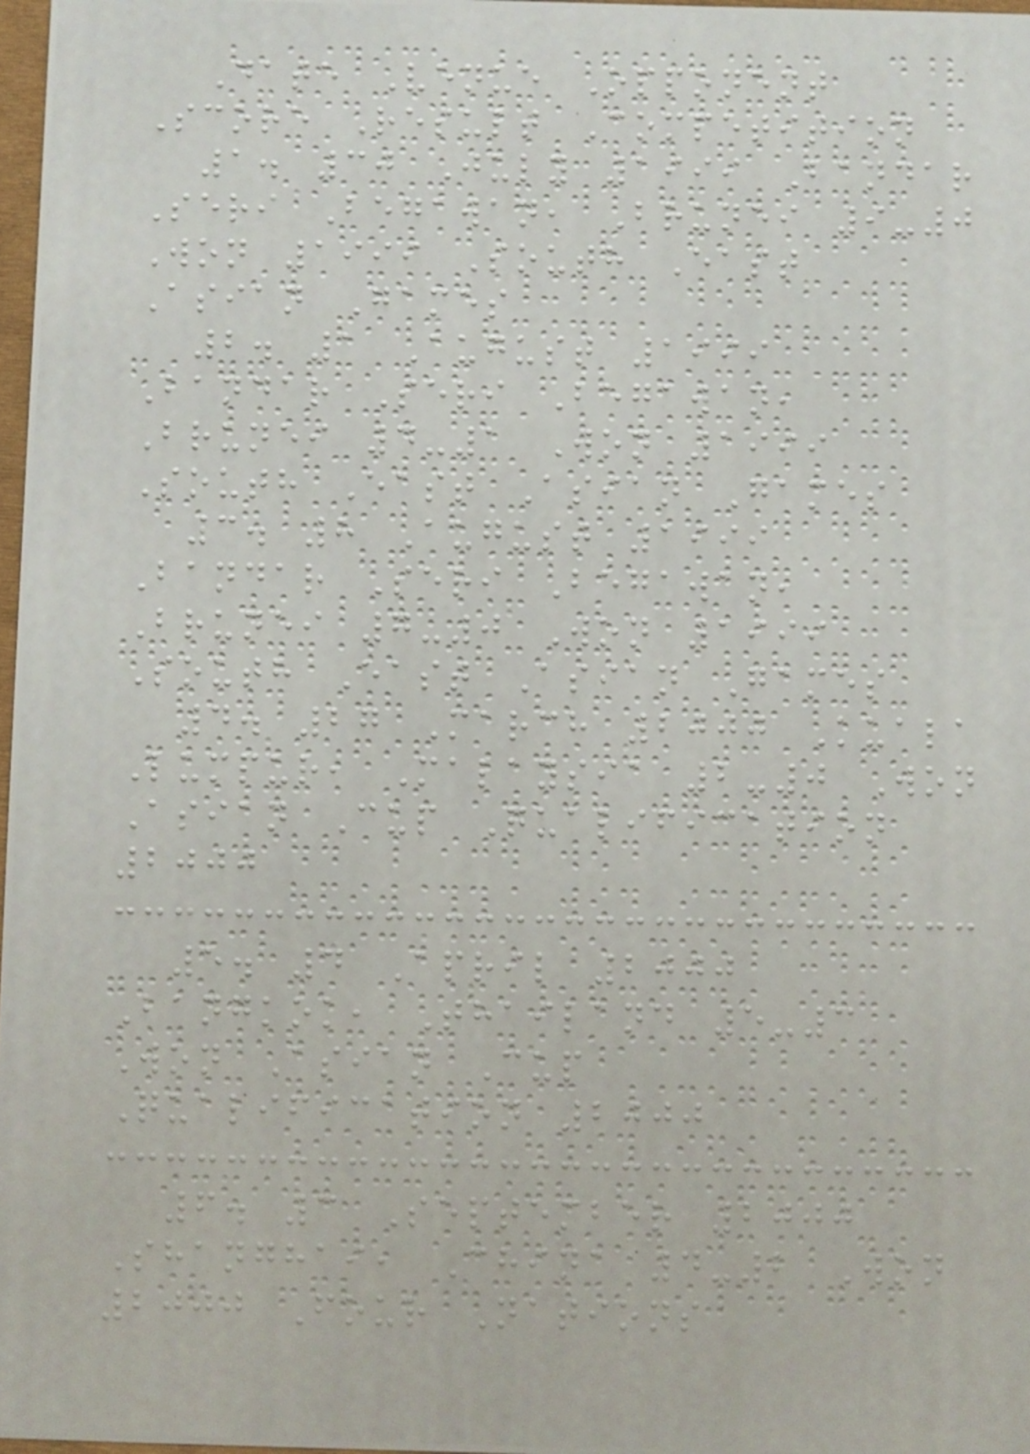Date Venue Opponent
Score Result Competition
1. 30 July 1999 Bandar
Seri Begawan, Brunei 9-0
Won 1999 South East
Asian Games
2. 1 August 1999
Bandar Seri Begawan,
Brunei 4-1 Won 1999
South East Asian Games
3. 8 August 1999
Bandar Seri Begawan,
Brunei 7-0 Won 1999
South East Asian Games
4. 27 March 2000 Kuala
Lumpur, Malaysia 2-0 Won
Asian Cup Qualification
2000
5. 4 April 2000
Bangkok, Thailand 5-3
Won Asian Cup
Qualification 2000
6. 3 September 2000
Shanghai, China 4-2 Won
2000 Four Nations
